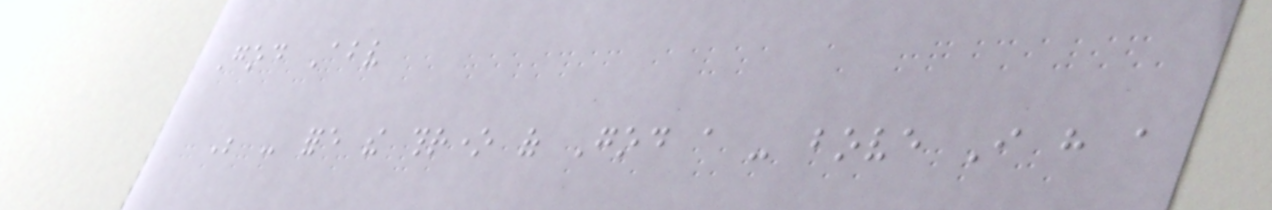God Above
Be - fore the throne of God a - bove I have a
